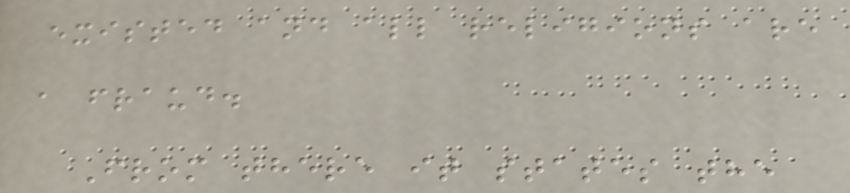existed and all religions are
a fraud.
From there it states the
